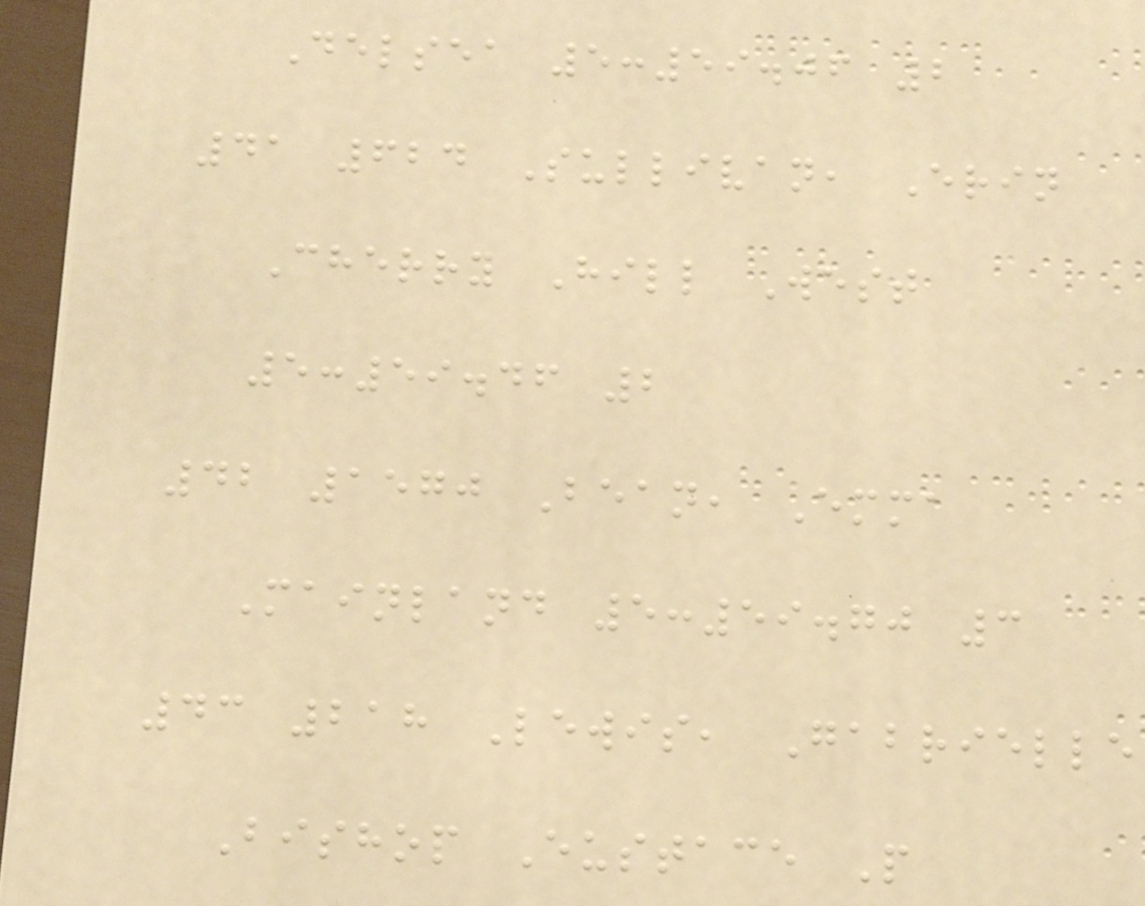Delsea 5:59.06 2
41 624 Sullivan, Erin
Cherry Hill West
5:59.46 2
42 1570 Bean, Emma
Mainland 5:59.70 3
43 218 Lewis, Gabrielle
Bishop Eustace P
